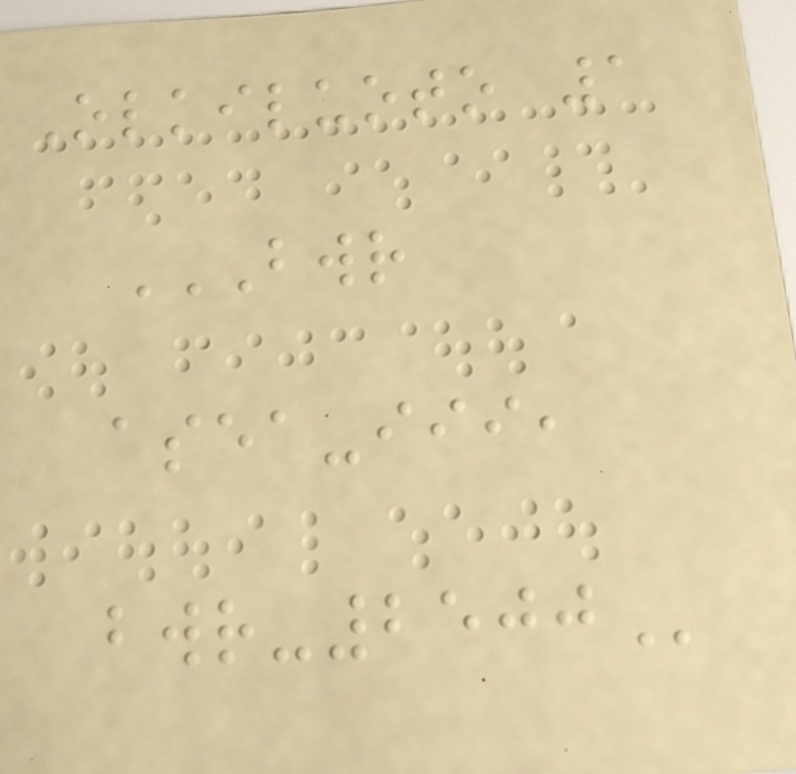Olkiluoto 1
BWR
ASEA-III,
BWR-2500
